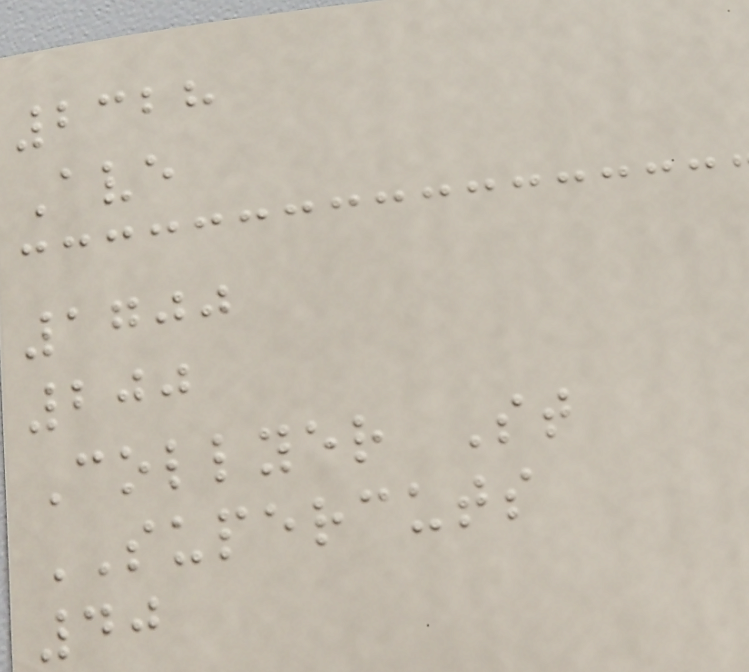2328
Ave
1700
200
Collyer St
SUPERCUTS
40
